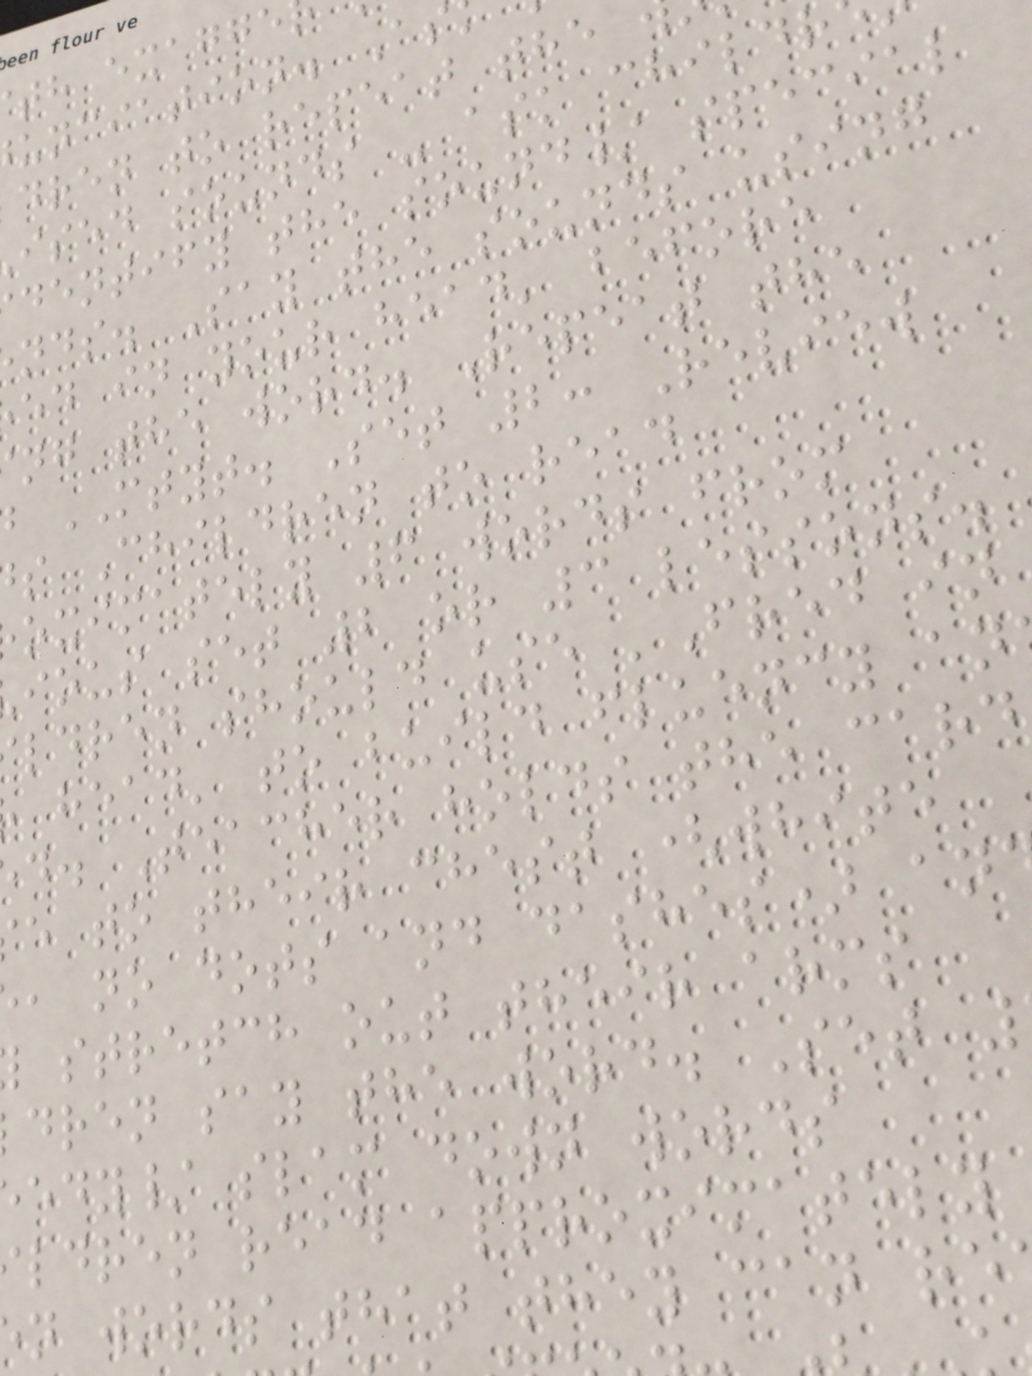th exagge
unciation. As
dren to repeat the
ised sounds - ask childr
dentify the sound/ special
nds. Say the sounds using
ed in your head' before
ng the word. Repeat the
MTYT. Set 2: Review
s Children to read
oximately 6 words from
ious set 2 or 3 lessons.
ldren should use 'Fred in
head' to build fluency an
d. Teacher holds the card
e to their chest (white
, no dots and dashes) an
stretch out their arms
dren say the word. Set
edy/ slam down words
ldren read approximately
n words that they can re
